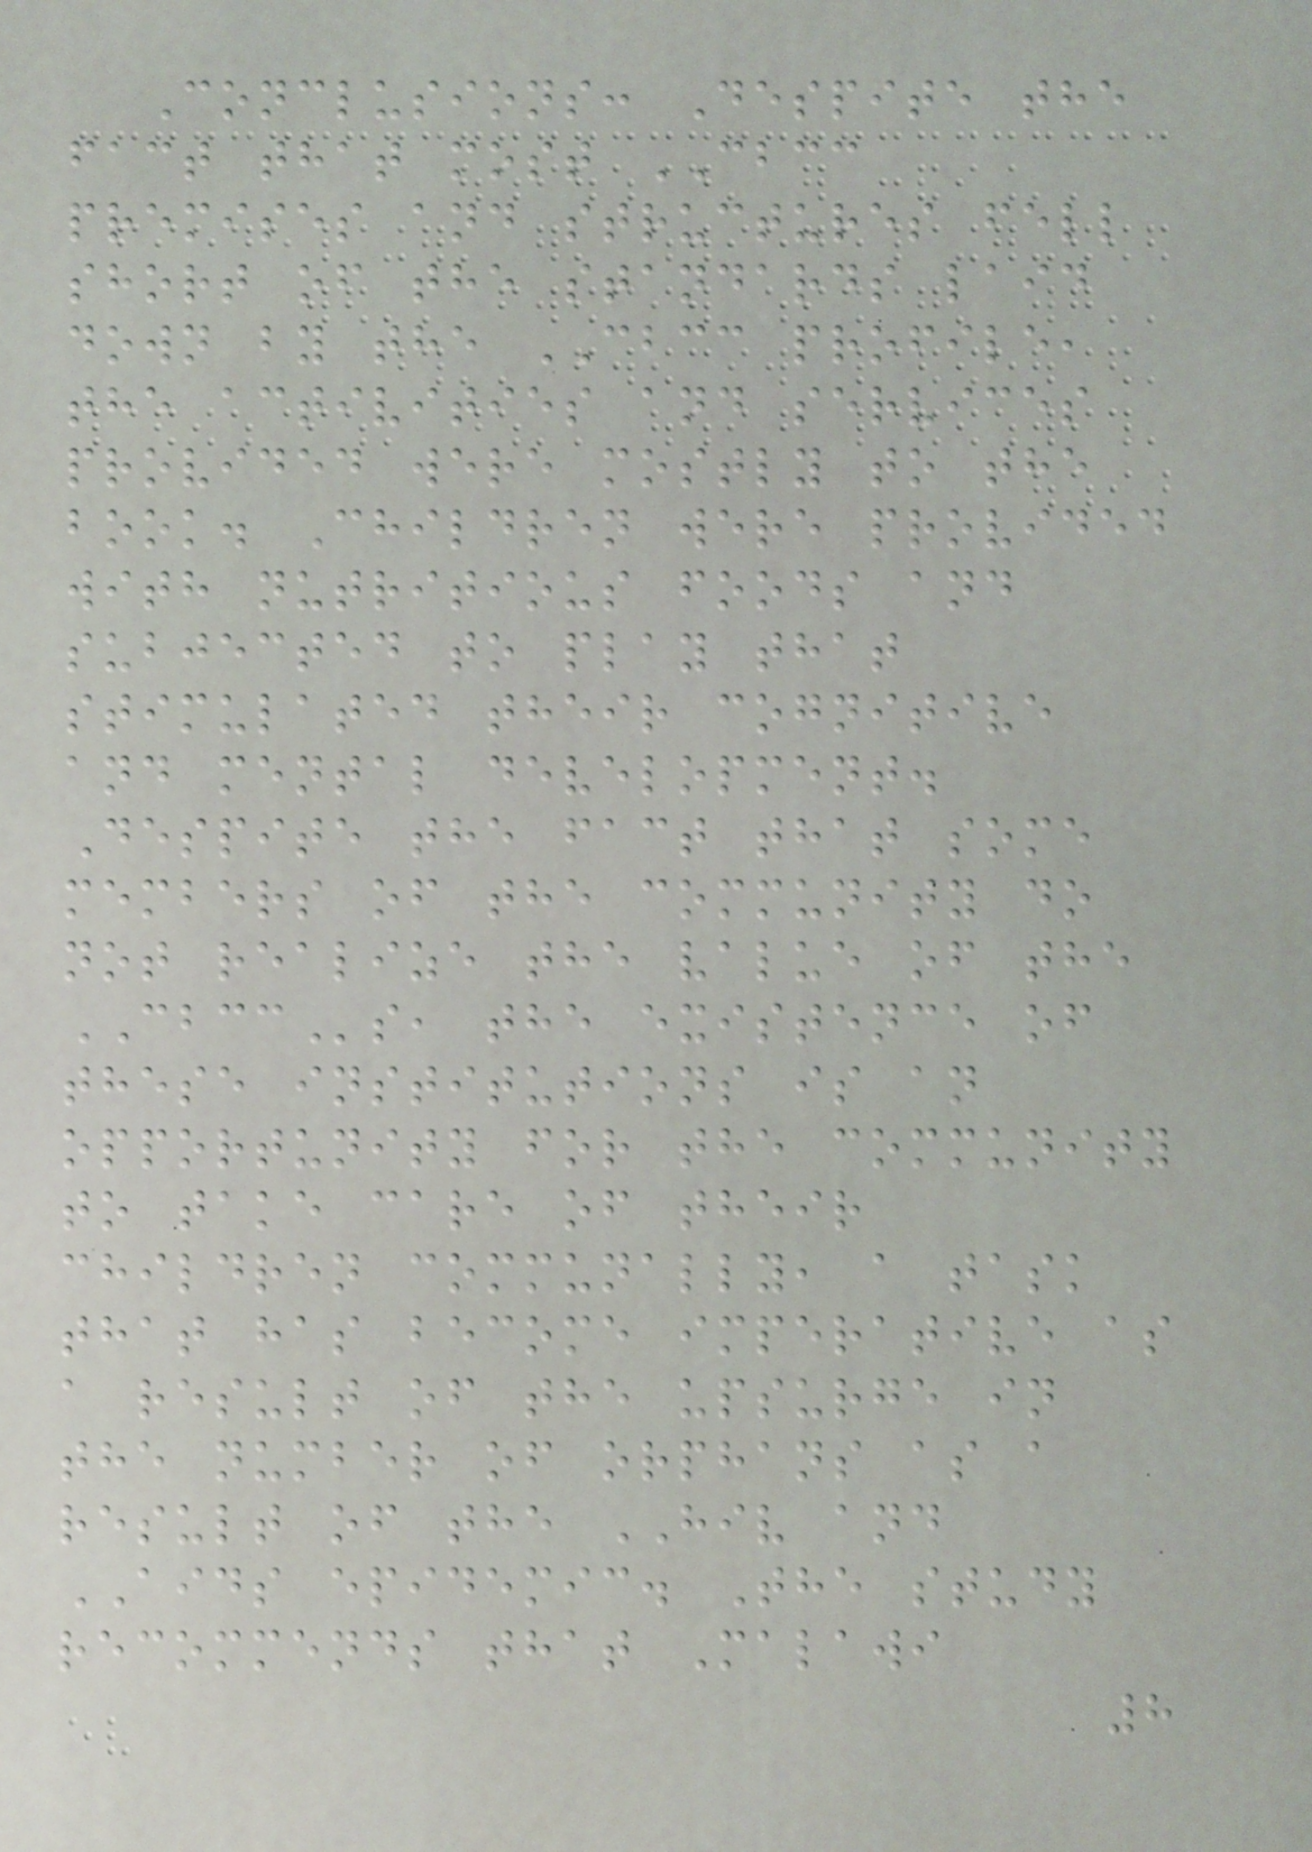Conclusions: Despite the
fact that most CBCC
premises and structures fell
short of the standards laid
down by the CBCC profile,
the activities and services
provided were mostly to the
book. Children were provided
with nutritious foods and
subjected to play that
stimulated their cognitive
and mental development.
Despite the fact that some
members of the community do
not realize the value of the
CBCCs, the existence of
these institutions is an
opportunity for the community
to take care of their
children communally, a task
that has become imperative as
a result of the upsurge in
the number of orphans as a
result of the HIV and
AIDS epidemic. The study
recommends that Malawi
8
